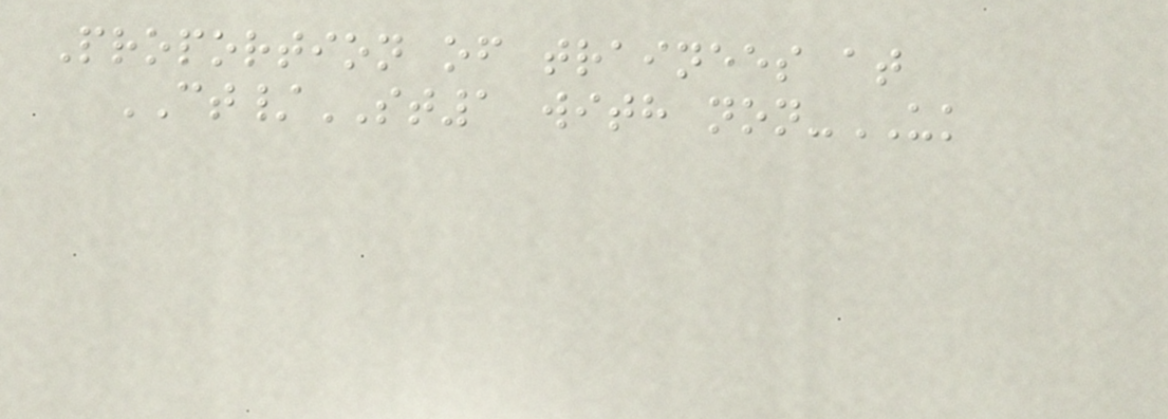Proportion of trainees at
CT/ST1 with non-UK
